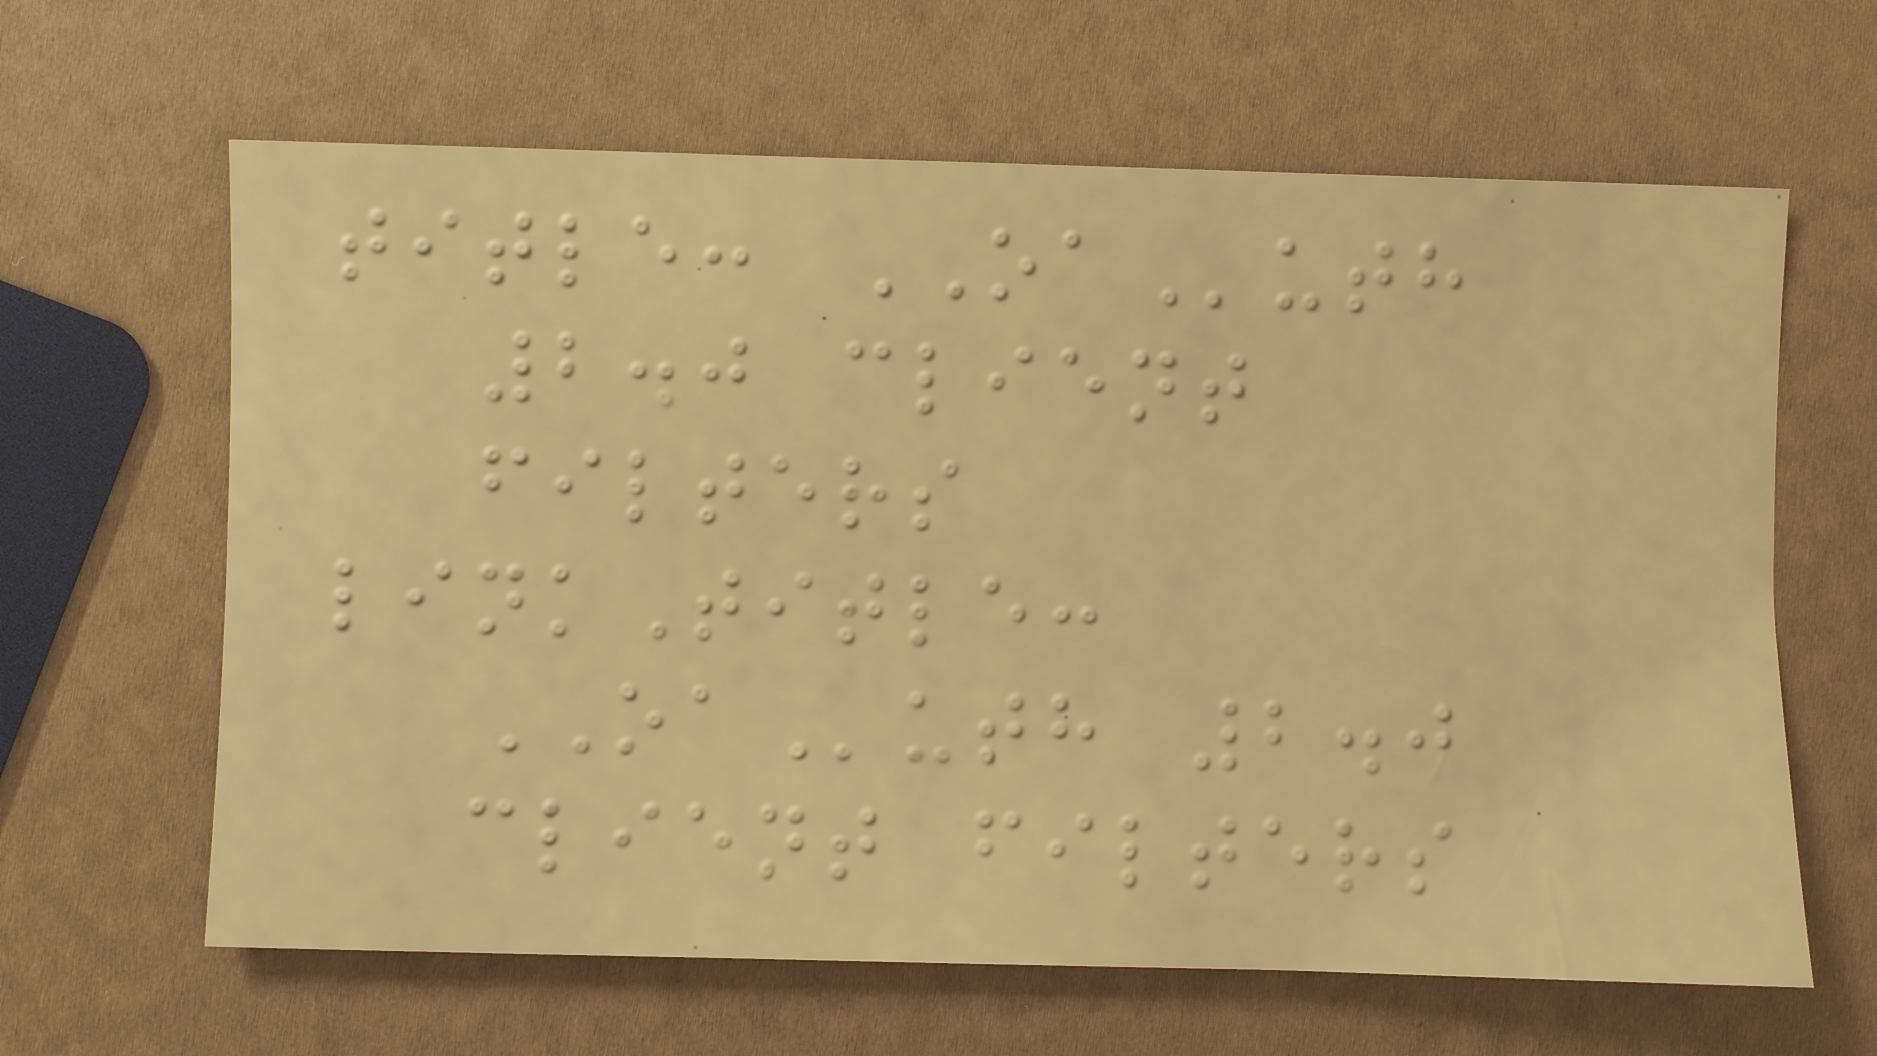title: OAuth
2.0 client
filters
linkTitle:
OAuth 2.0
client filters
